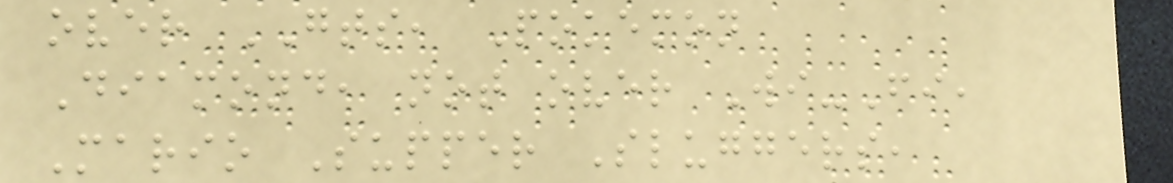over GTS, Pokemon
Diamond, not over Wi-Fi,
Mario Supper Sluggers,
